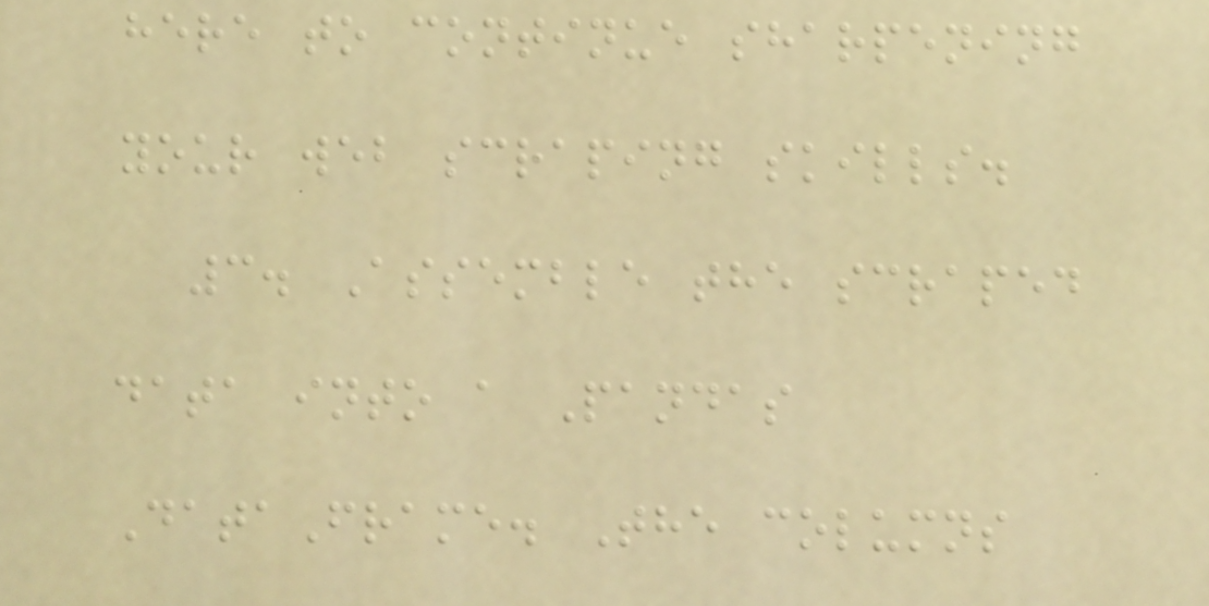here to continue sharpening
your web scraping skills.
3. Assemble the scraped
data into a Pandas
DataFrame. The columns
